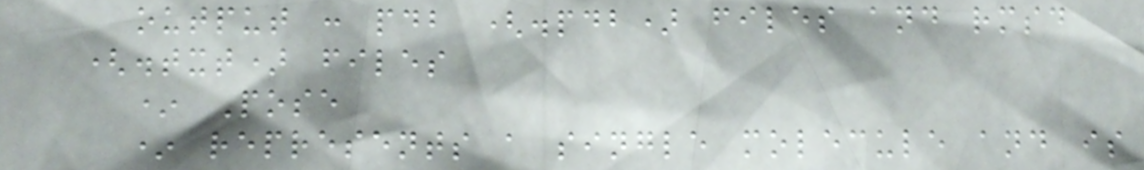output : pdb (.pdb) files and rmsd
(.txt) files
* Pose
* represents a single molecule and is
